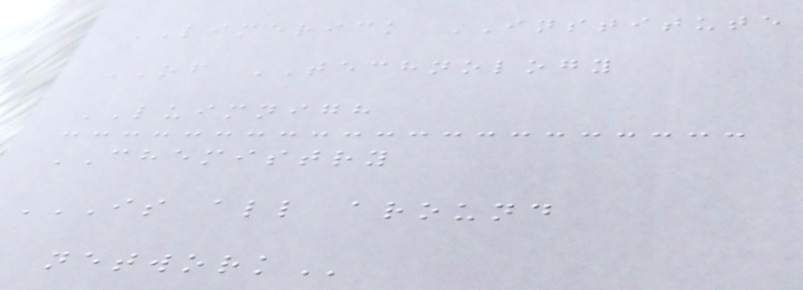LIMERICK INSTITUTE
OF TECHNOLOGY
LUIMNIGH
CHEMISTRY
IS ALL AROUND
NETWORK
